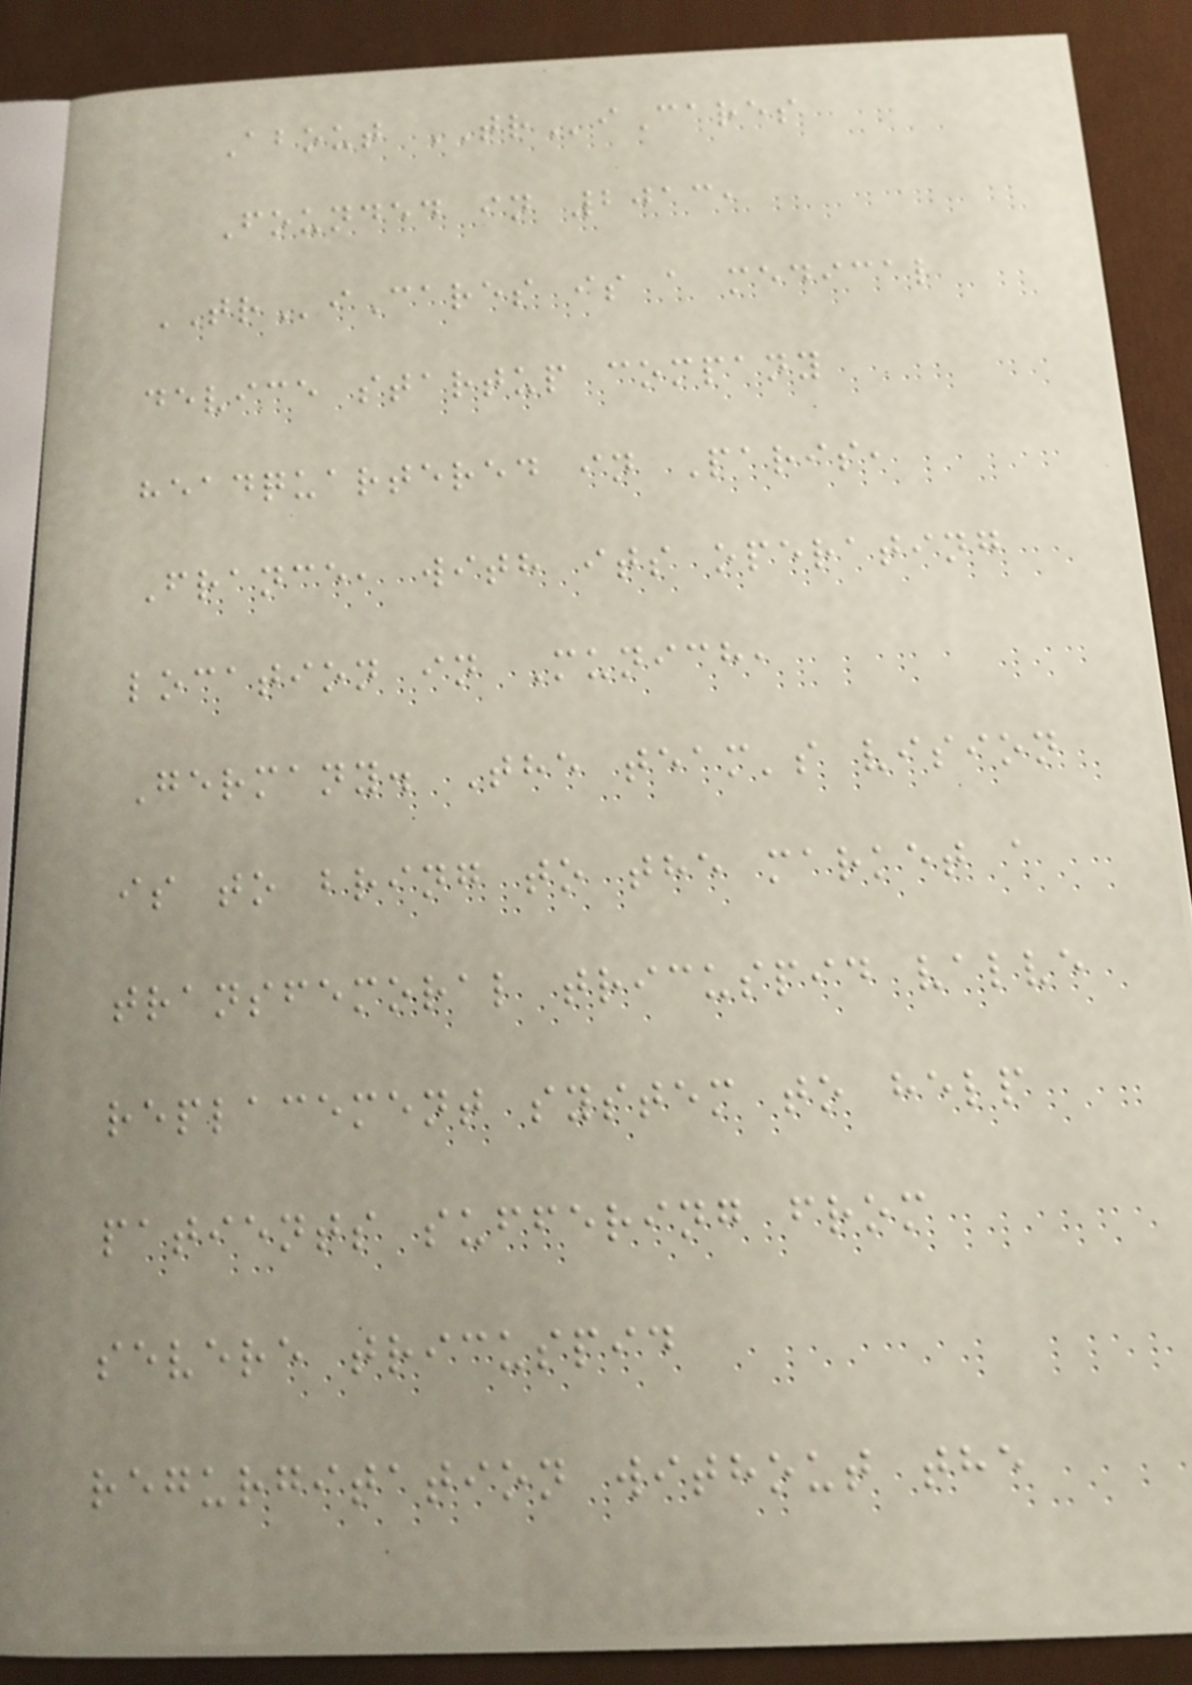About TRiCares
Founded in 2013,
TRiCares is a medical
device startup company
headquartered in Paris,
France, with its operating
location in Munich,
Germany. The team's vision
is to bring to the market a
transfemoral tricuspid valve
replacement system to help
patients suffering from
severe tricuspid
regurgitation without the
